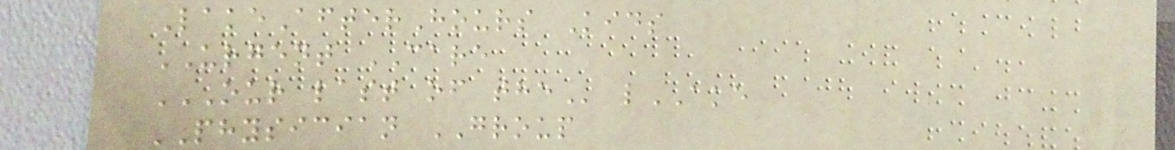LakeAfterHours Kids
URGENT CARE
OUR LAST OF THE lAKE
PHYSICIAN GROUP
